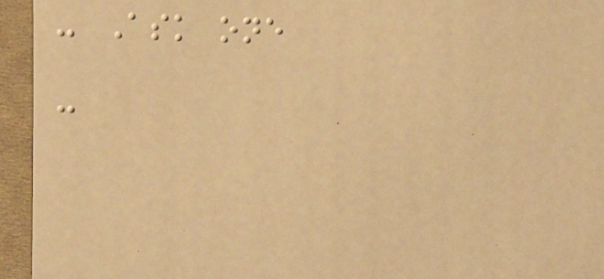- Ask one
-
